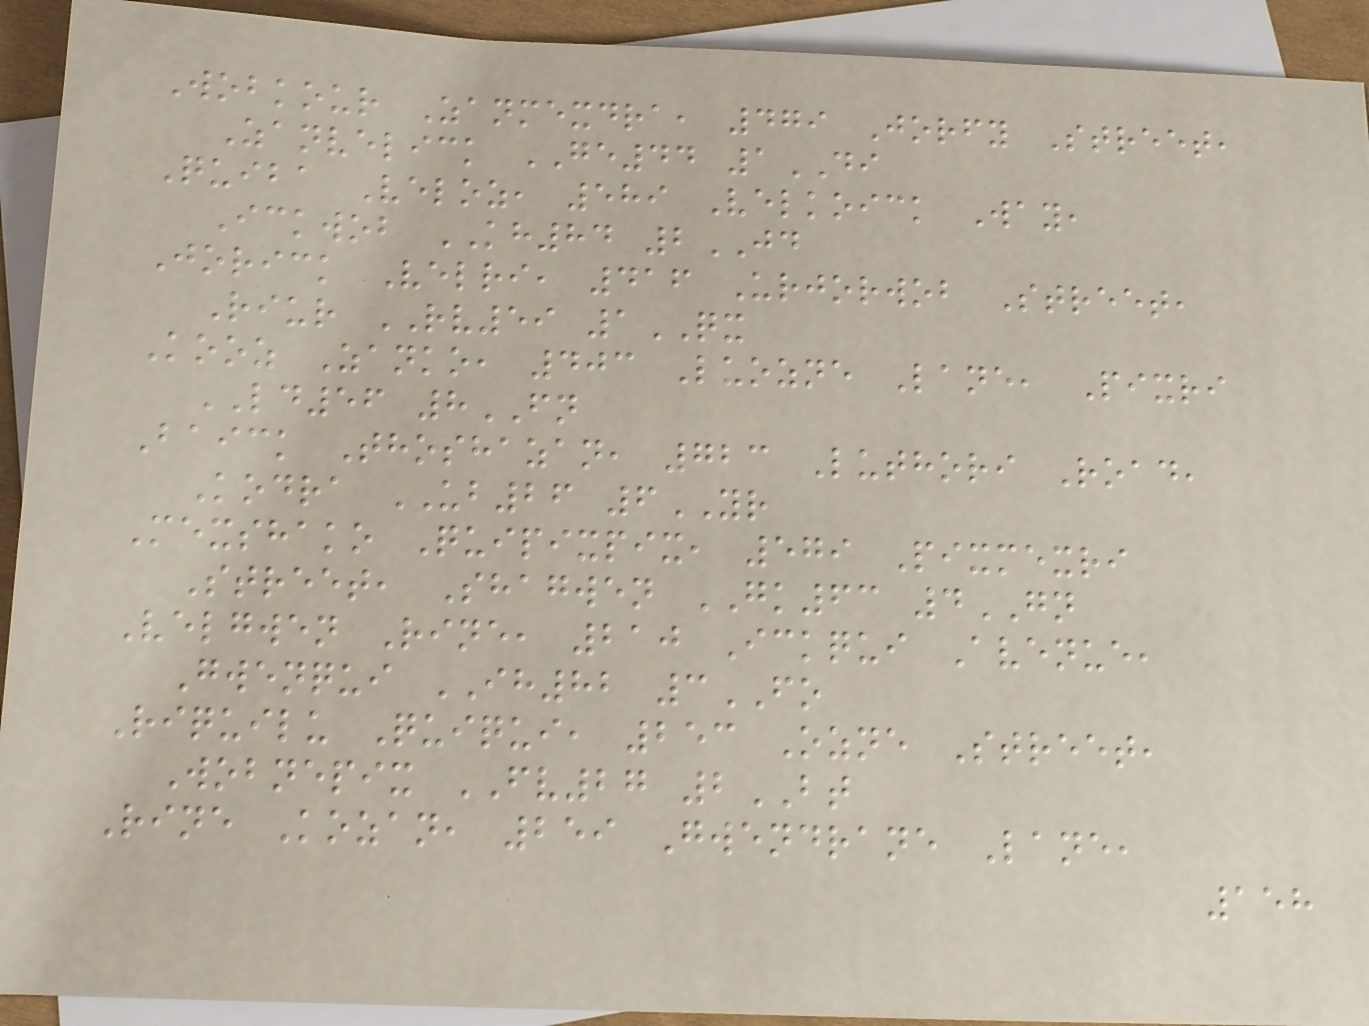Wobkour Zanmexdra, 479 Jorfy Street,
Zanvelick GE44 1DI
Quiba Veloz, 589 Velkoick Way,
Ickwob KH84 2JD
Jorick Velri, 416 Urjorwob Street,
Riur RV59 1QX
Kooz Zanko, 403 Luozne Lane, Pixri
LD56 8FN
Baick Thoshazan, 723 Luthori Road,
Kodra UB26 6YR
Mexshako Quipixpix, 579 Pixmexri
Street, Shagwen GK63 4GN
Velgwen Rine, 210 Ickqui Avenue,
Gwenqui IH82 3FO
Riquilu Quiqui, 253 Ozne Street,
Wobnepix FV27 2BT
Rine Kozan, 259 Gwendrane Lane,
158
